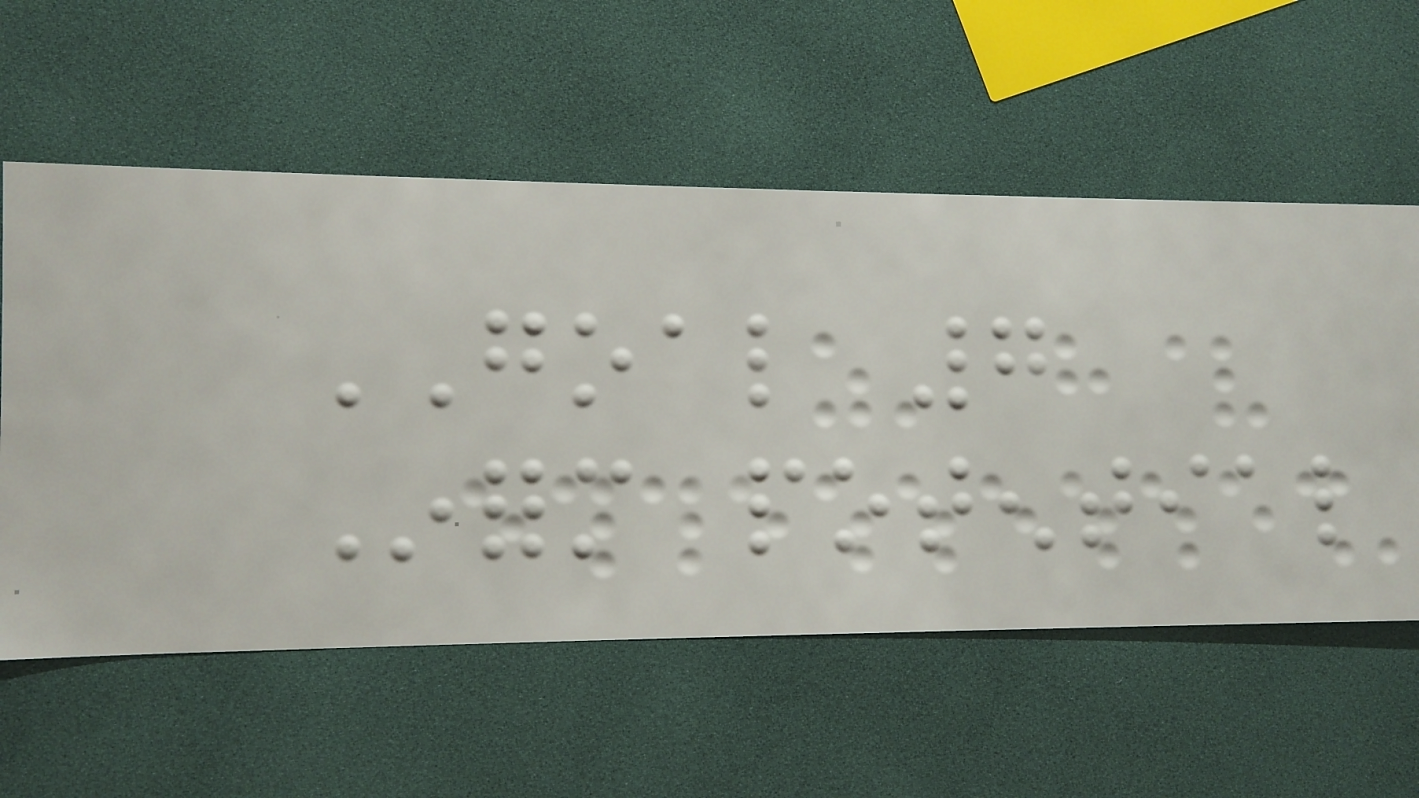GOAL 7
Inform potential
